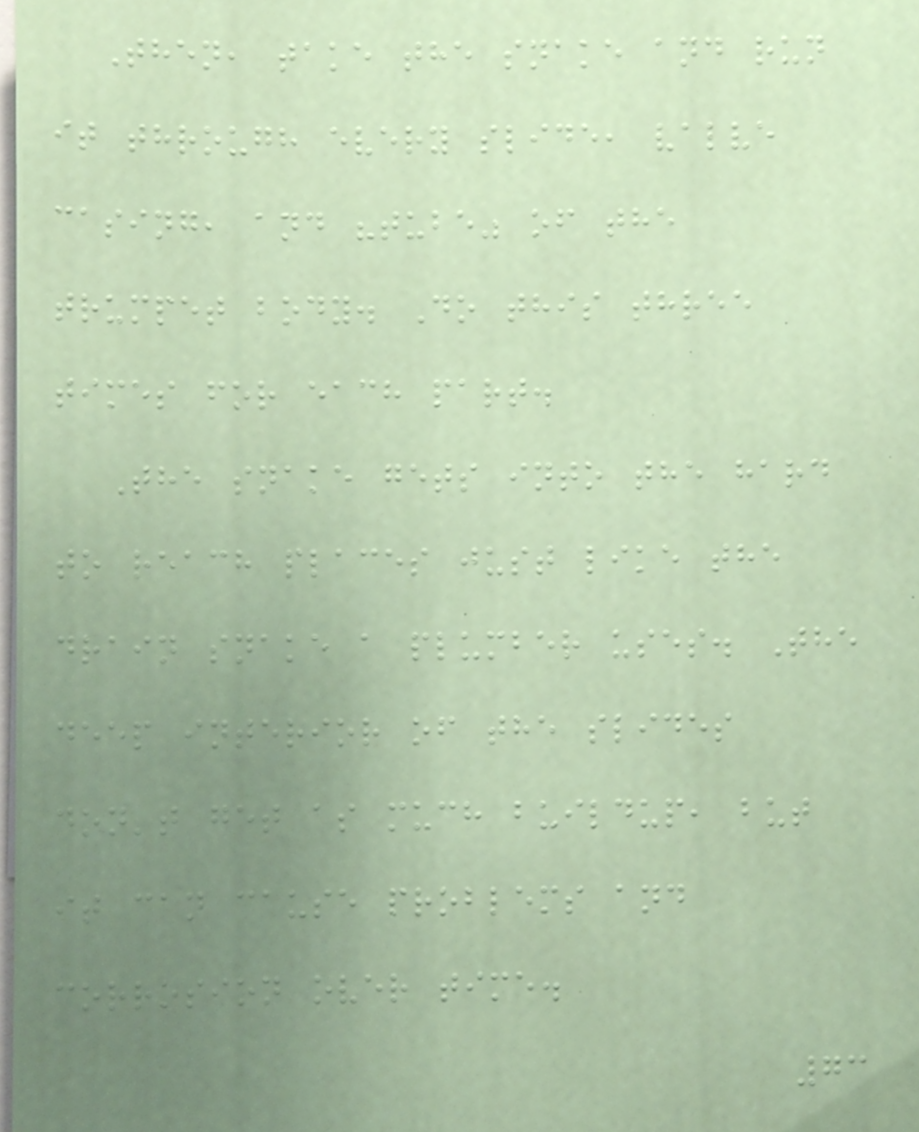Then, take the snake and run
it through every slide, valve
casing, and "tube" of the
trumpet body. Do this three
times for each part.
The snake gets into the hard
to reach places just like the
drain snake a plumber uses. The
deep interior of the slides
don't get as much buildup, but
it can cause problems and
corrosion over time.
73
